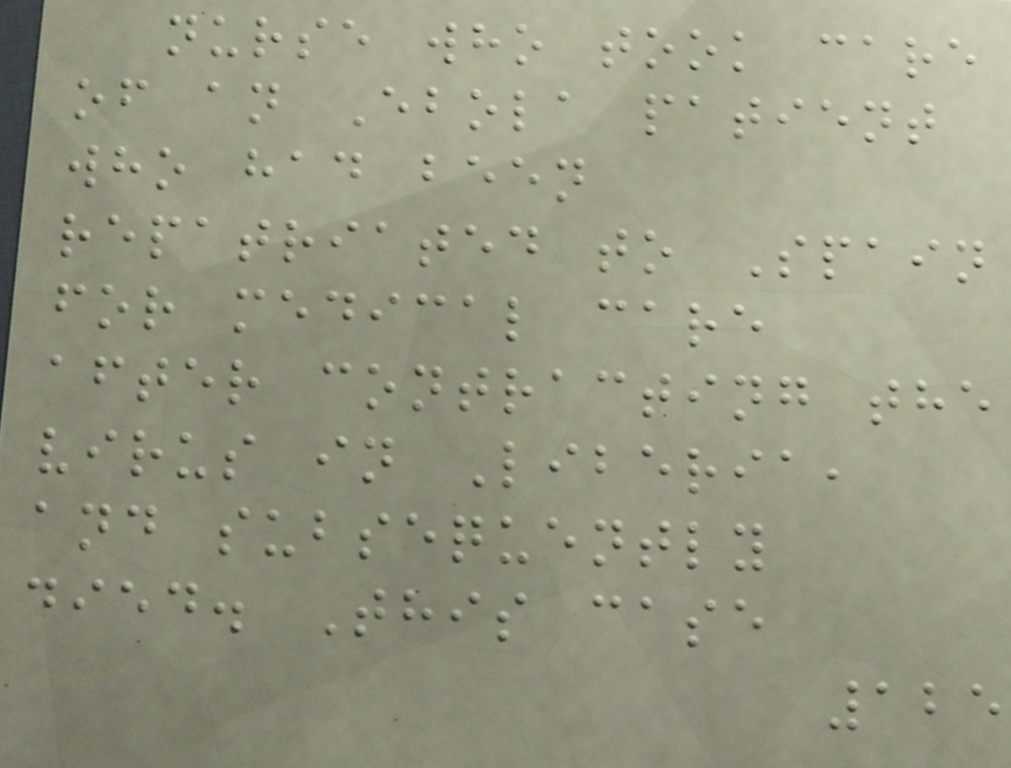nurse who took care
of an Ebola patient
who had been
repatriated to Spain
for medical care
after contracting the
virus in Liberia,
and subsequently
died. This case
125
